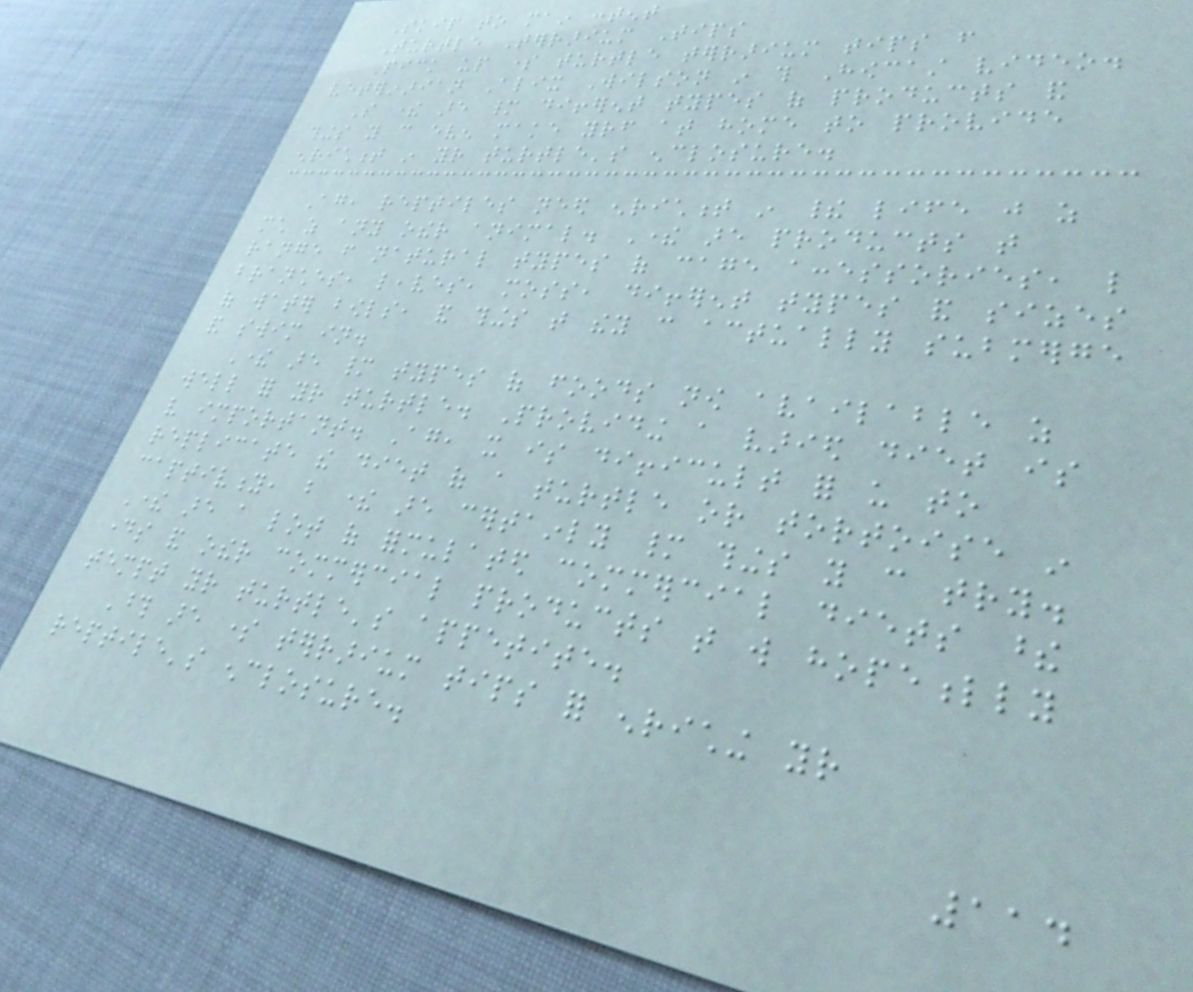Skip to main content
Turtle Terrarium Tips
Pick up some turtle terrarium tips from
veterinarian Alix Wilson in this Howcast video.
So there are many different types of products and
things you can even make yourself at home to provide
enrichment in your turtle's enclosure.
Again, reptiles need enrichment in their life just as
much as any other animal. There are products that
range from natural types of cage accessories, like
branches, leaves, moss, different types and sizes
of water bowls, and things that they can actually submerge
and swim in.
There are many types of foods now available as
well for your turtle. Providing a varied diet is
very important. Again, it is difficult for us to
replicate the diet of a turtle or tortoise in
captivity, but there are certainly many things you can try.
There are a lot of formulated commercial diets these
days and other commercial products that will hopefully
tempt your turtle's appetite.
Those are some terrarium tips for enriching your
reptile's enclosure.
114
